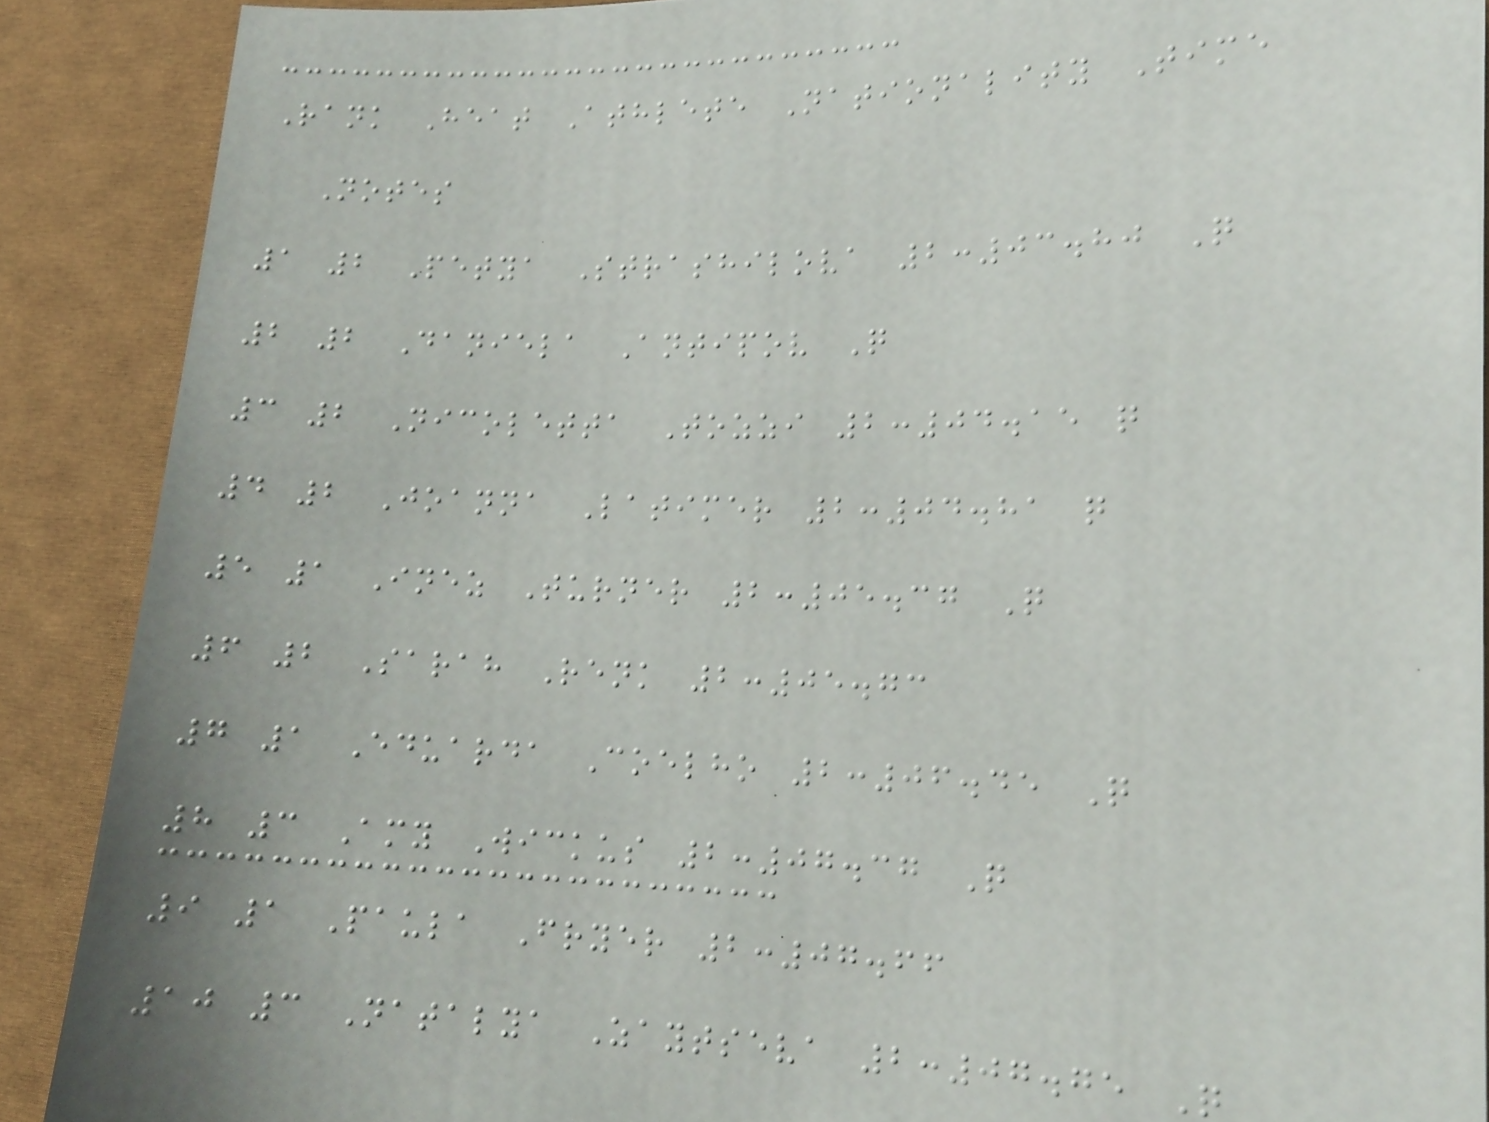Rank Heat Athlete Nationality Time
Notes
1 2 Petya Strashilova 2:03.80 Q
2 2 Daniela Antipov Q
3 2 Nicoletta Tozzi 2:04.15 q
4 2 Joanna Latimer 2:04.81 q
5 1 Inez Turner 2:05.37 Q
6 2 Sarah Renk 2:05.73
7 1 Eduarda Coelho 2:06.45 Q
8 3 Amy Wickus 2:07.37 Q
9 1 Paula Fryer 2:07.66
10 3 Natalya Zaytseva 2:07.75 Q
